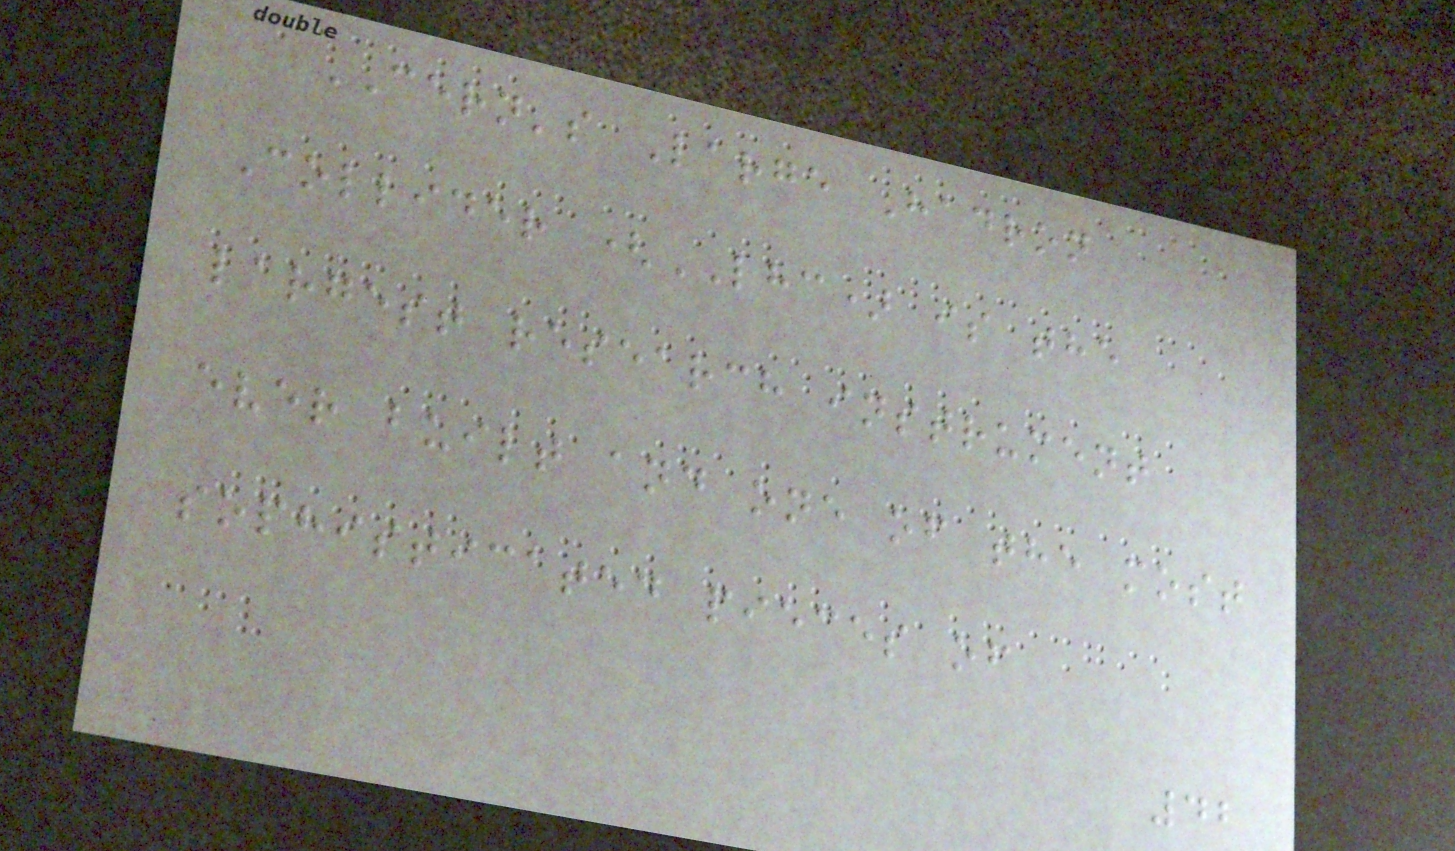CERN's Large Hadron
Collider (LHC) is the
largest research instrument
ever built and one of the most
sophisticated pieces of
42
